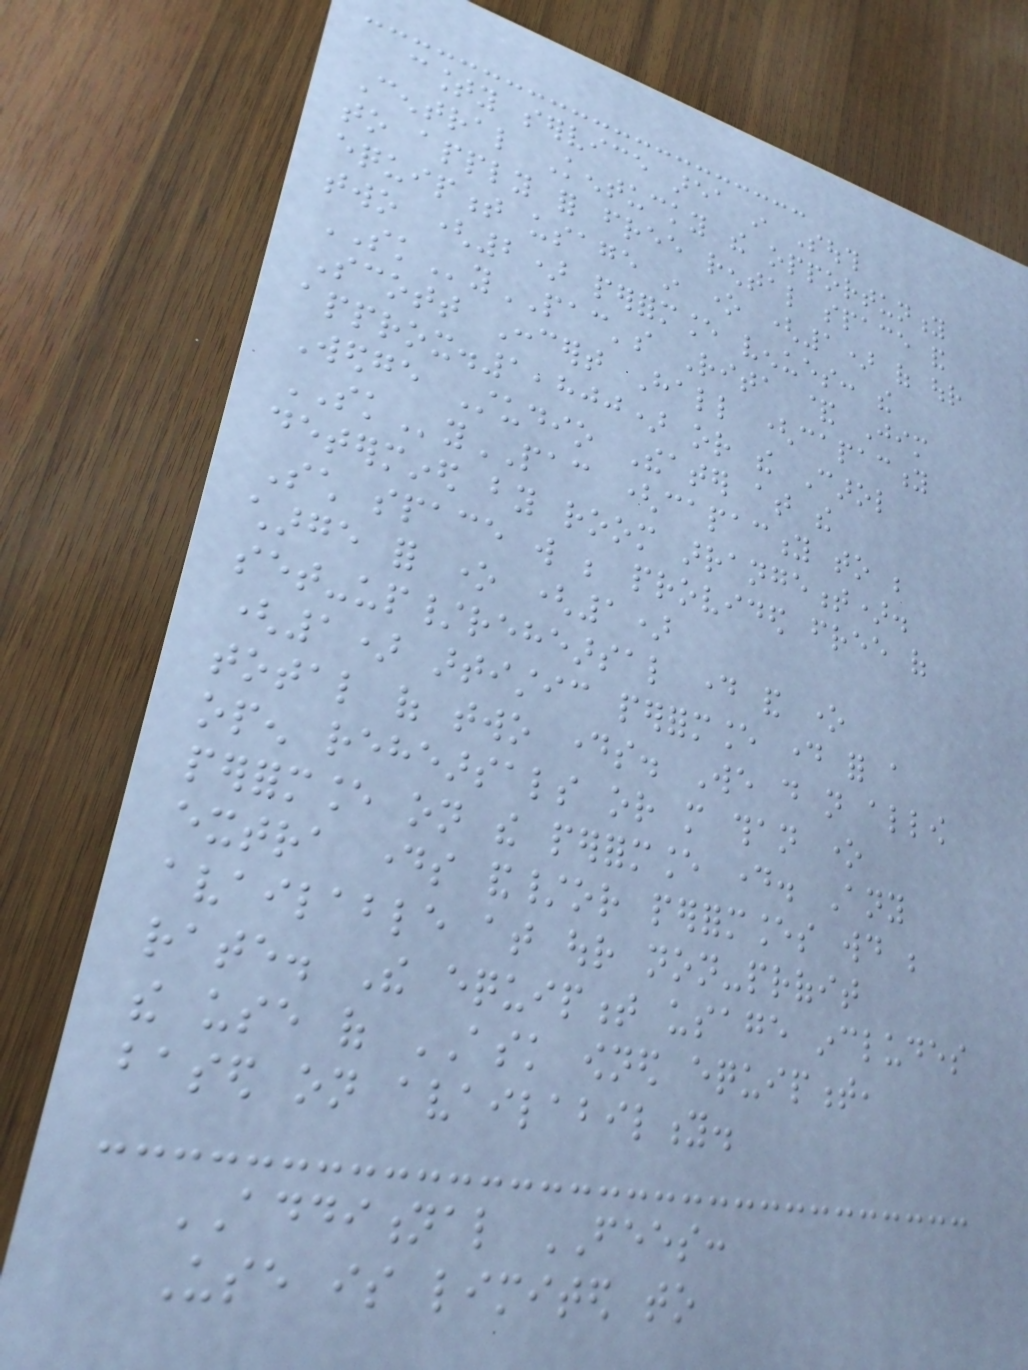county service area in South
Central Kentucky the opportunity
to apply for free rental space and
equipment usage in one (1) of our
two (2) performance venues: the
SKyPAC's Rita & Jim
Scott Concert Hall (capacity
approx.1,800) or the Carol
Wedge Studio Theater at the
SKyPAC (capacity to be
determined by room arrangement).
Such space will be provided free of
charge for one (1)
set-up/rehearsal day and one
(1) artistic performance day for a
total of two days. We do not allow
open rehearsals or more than one
performance on the performance day. Any
extra days and/or performances would be
available at our non-profit
rate. The equipment usage includes
the use of ASK owned equipment,
based on availability.
ADDITIONAL FEES:
Use is limited to
